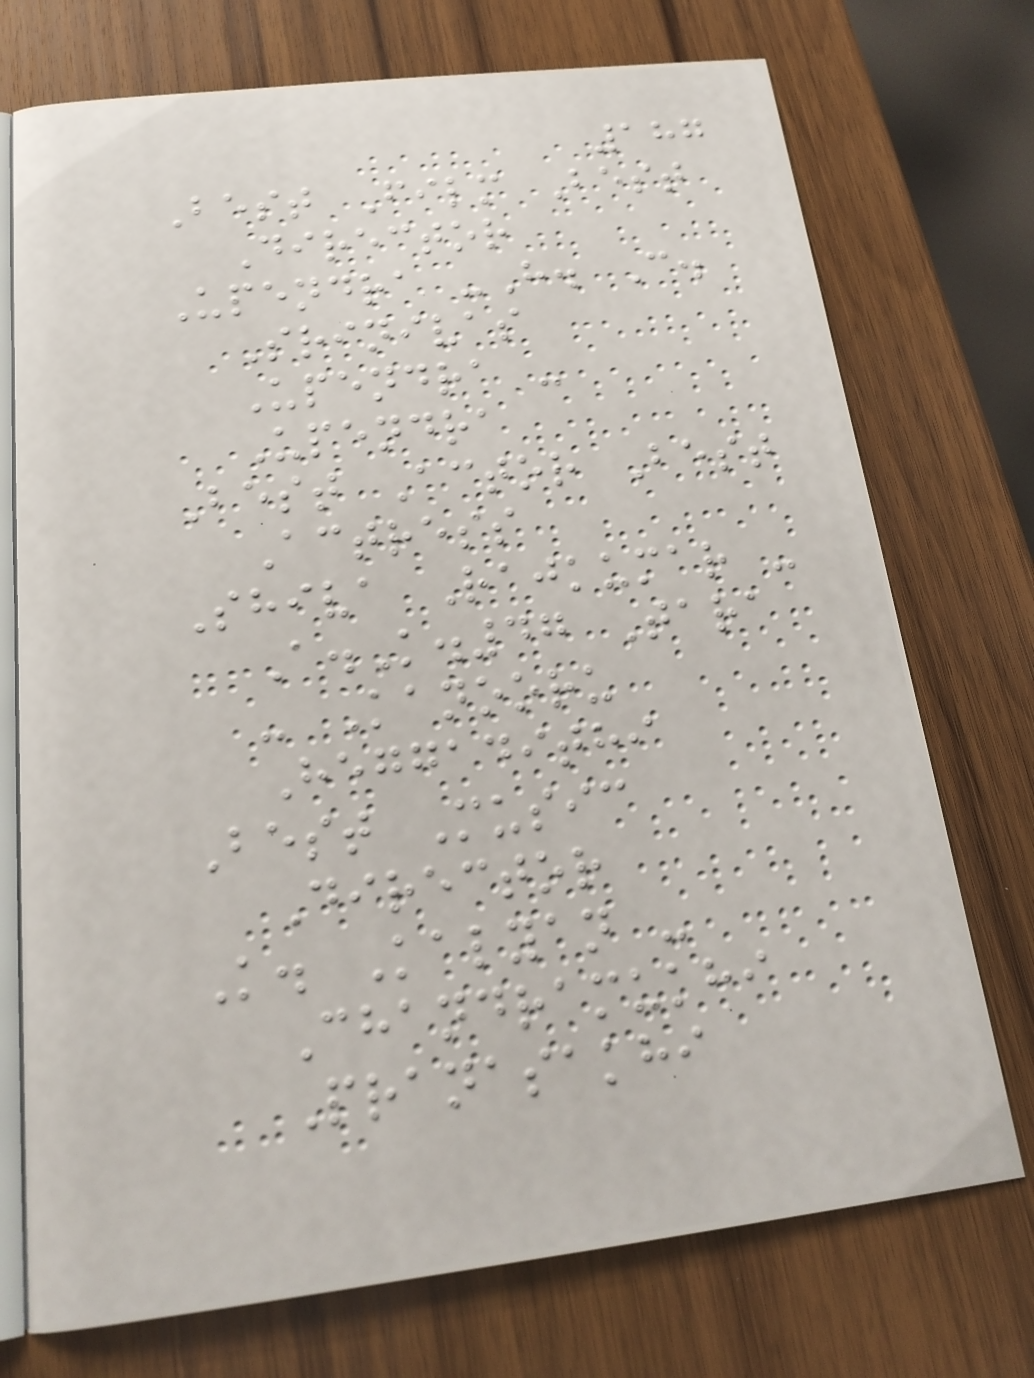187
Best Film Best
Director
Upendra -H. C.
Srinivas
Upendra -
Upendra
Best Actor Best
Actress
Shiva Rajkumar -
A.K.47 Tara
- Kanooru
Heggadithi
Best Music
Director
K. Kalyan -
Chandramukhi
Pranasakhi
